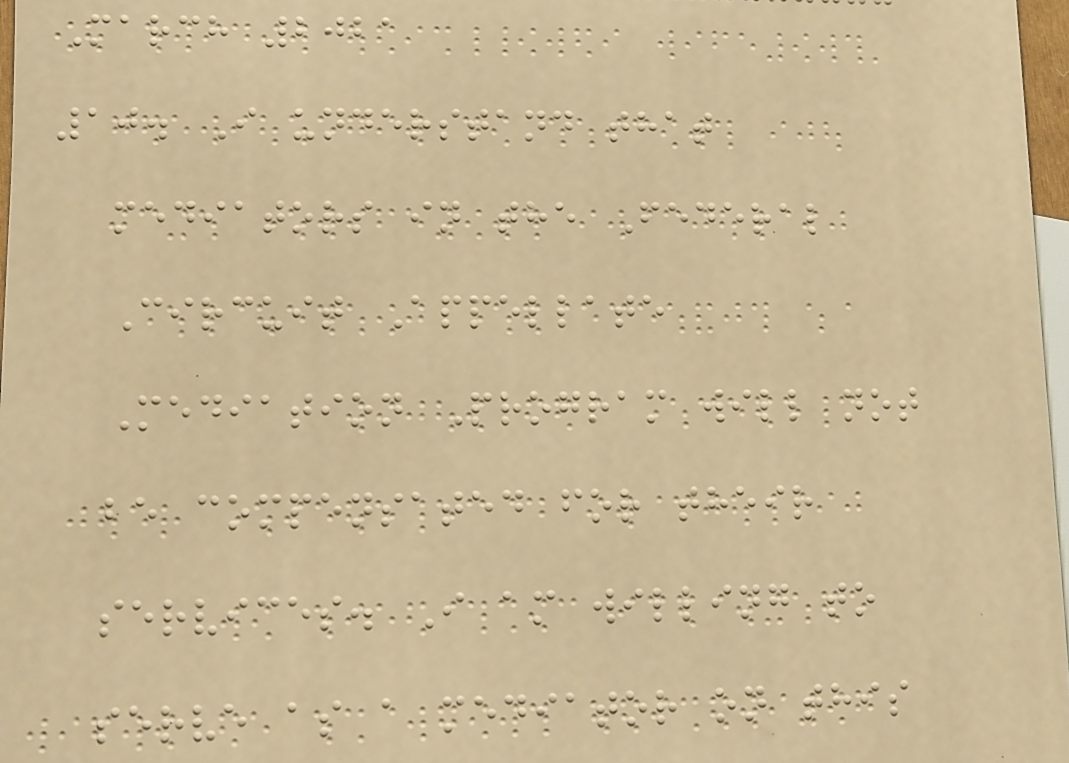March 2021
10. I understand that
mediators in the Federal
Circuit Appellate
Mediation Program will not
be compensated for their
services. I am willing to
serve as a mediator on this
